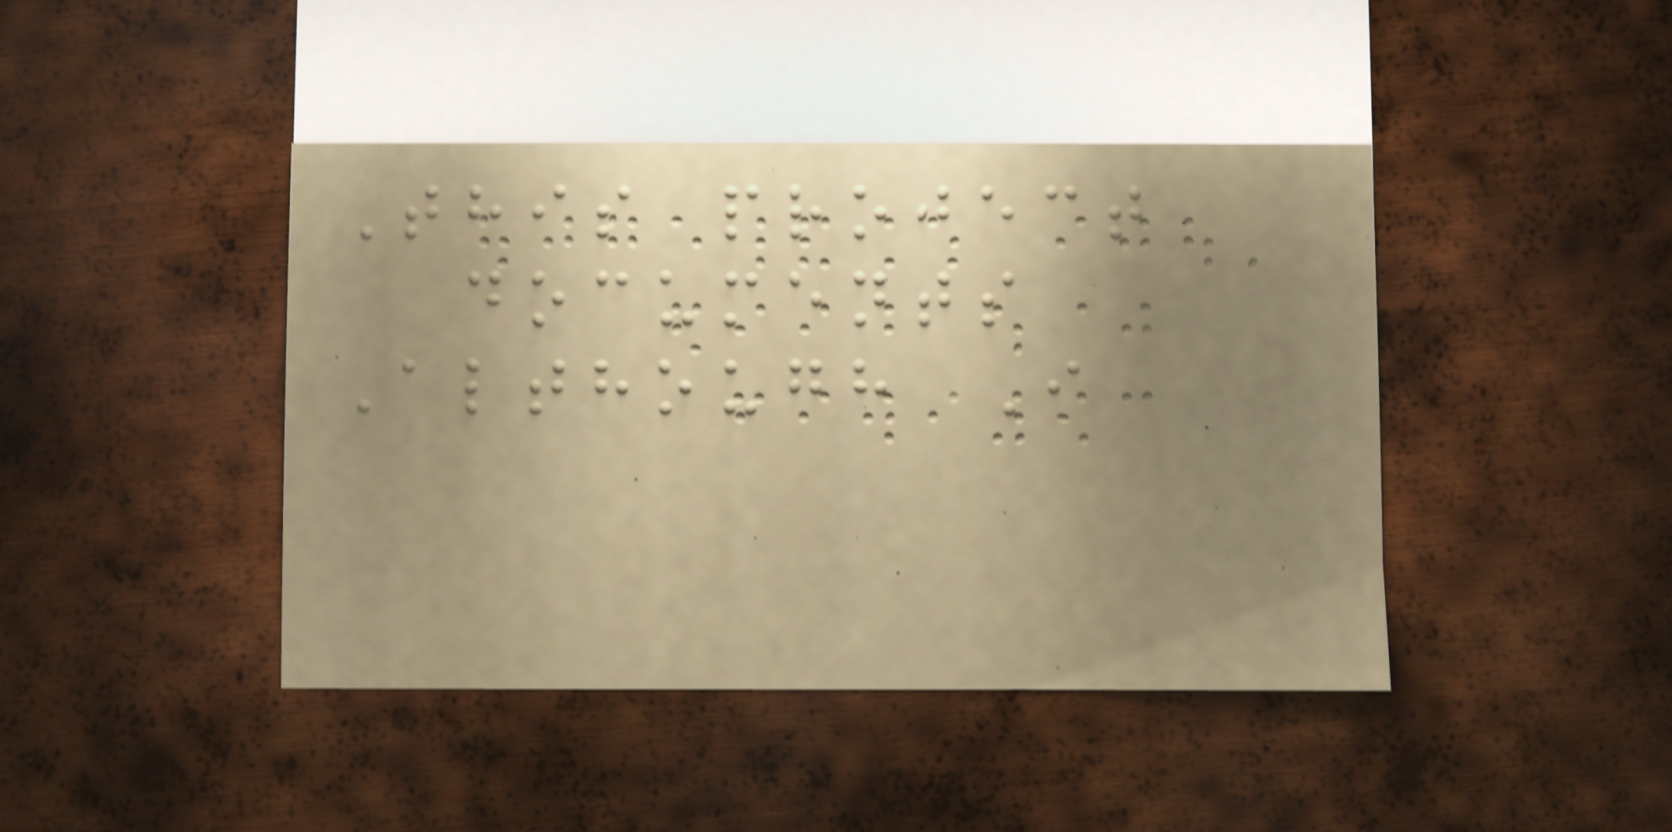This project
documents
Although I
